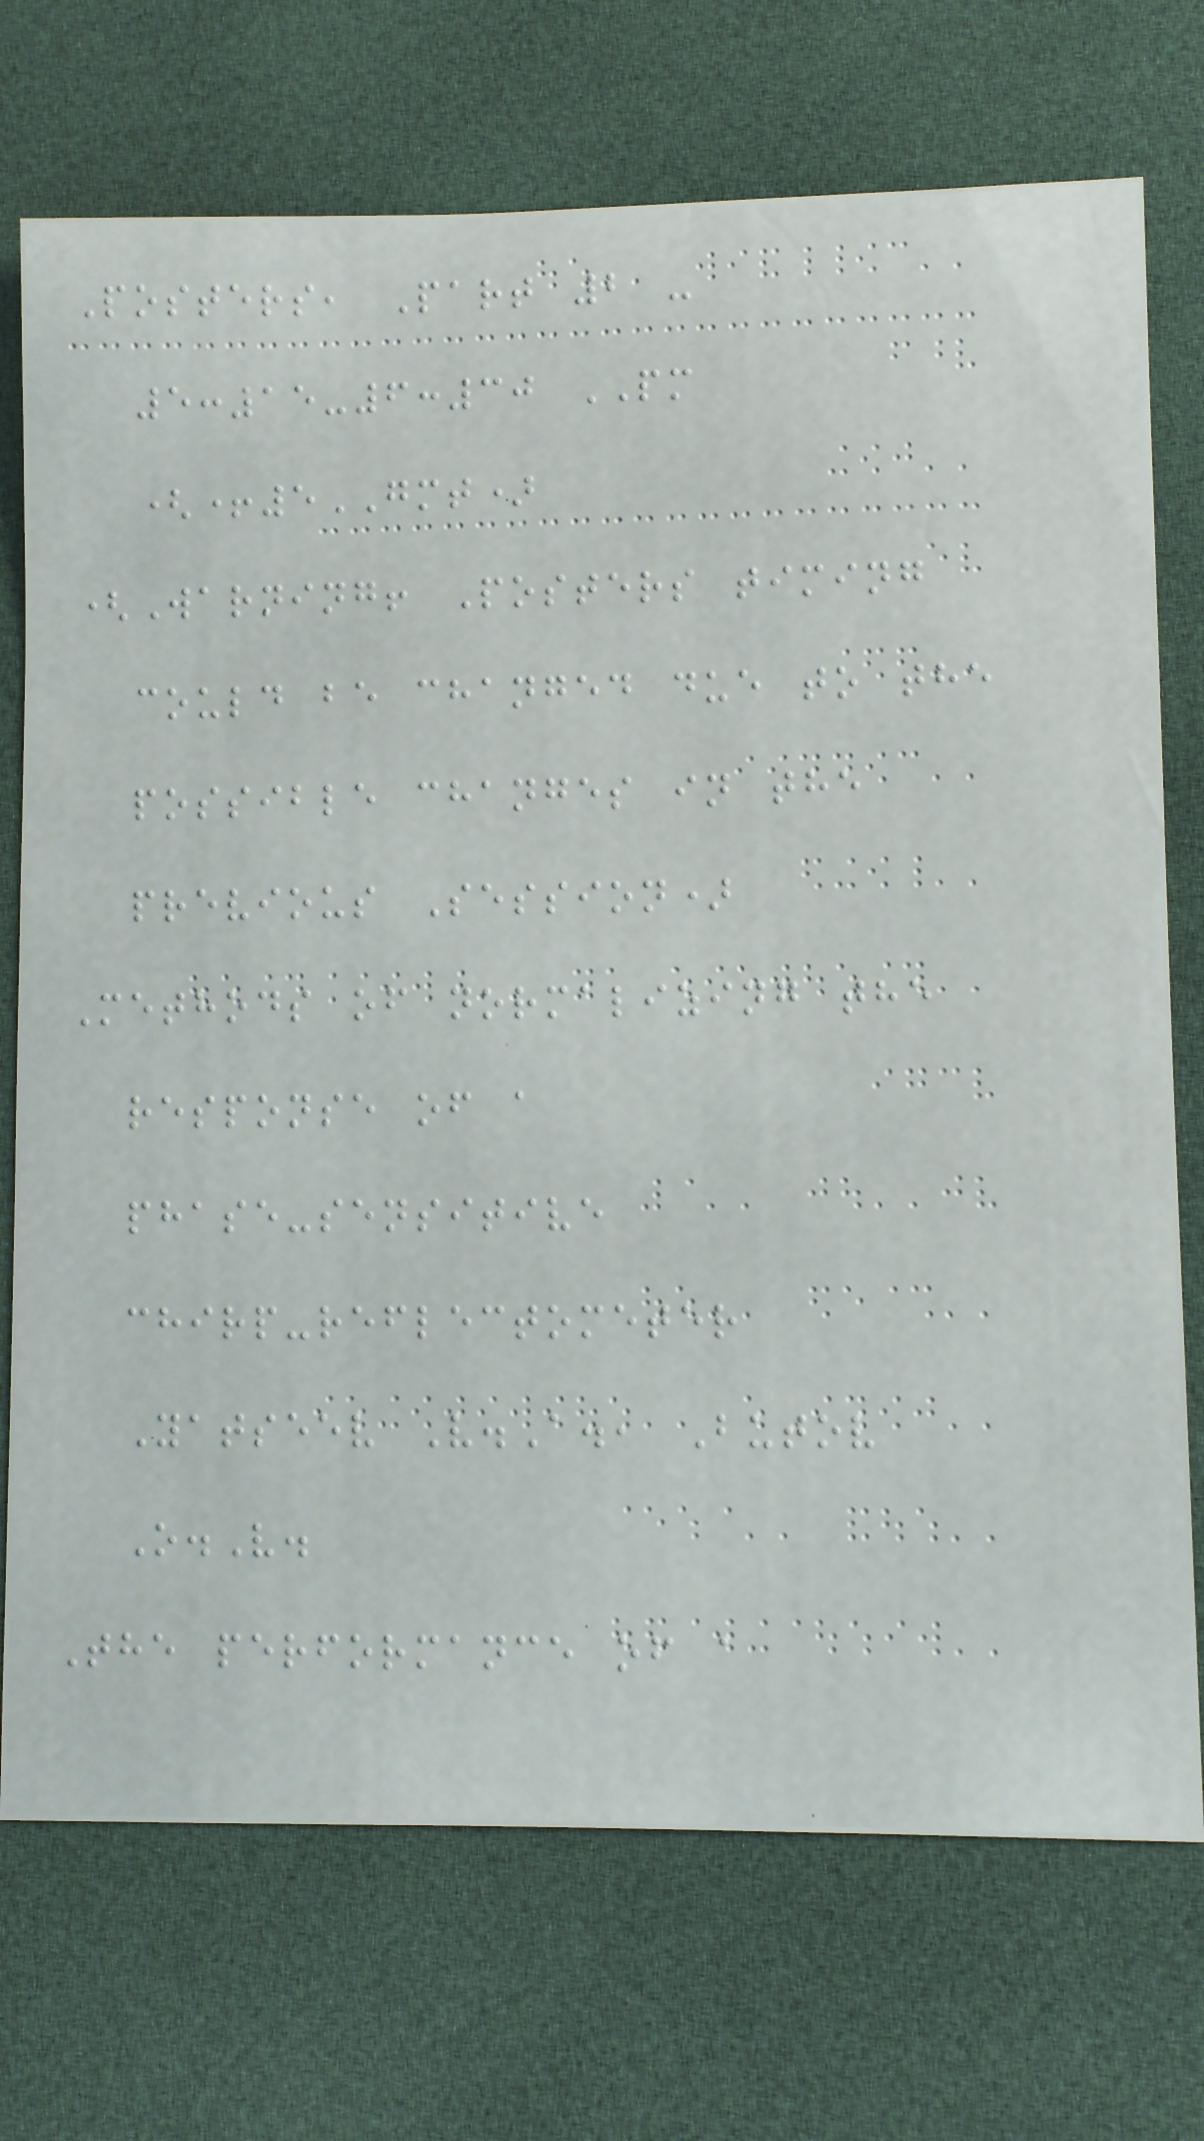Posters, Part 2 -
5:15-6:30 PM
(+5GMT)
(Warning! Posters timing
could be changed due to the
possible changes in the
previous Session)
Methods of normalizing the
response of a
phase-sensitive
chirp-reflectometer
Yatseev V.A., Butov
O.V.
The performance of a
